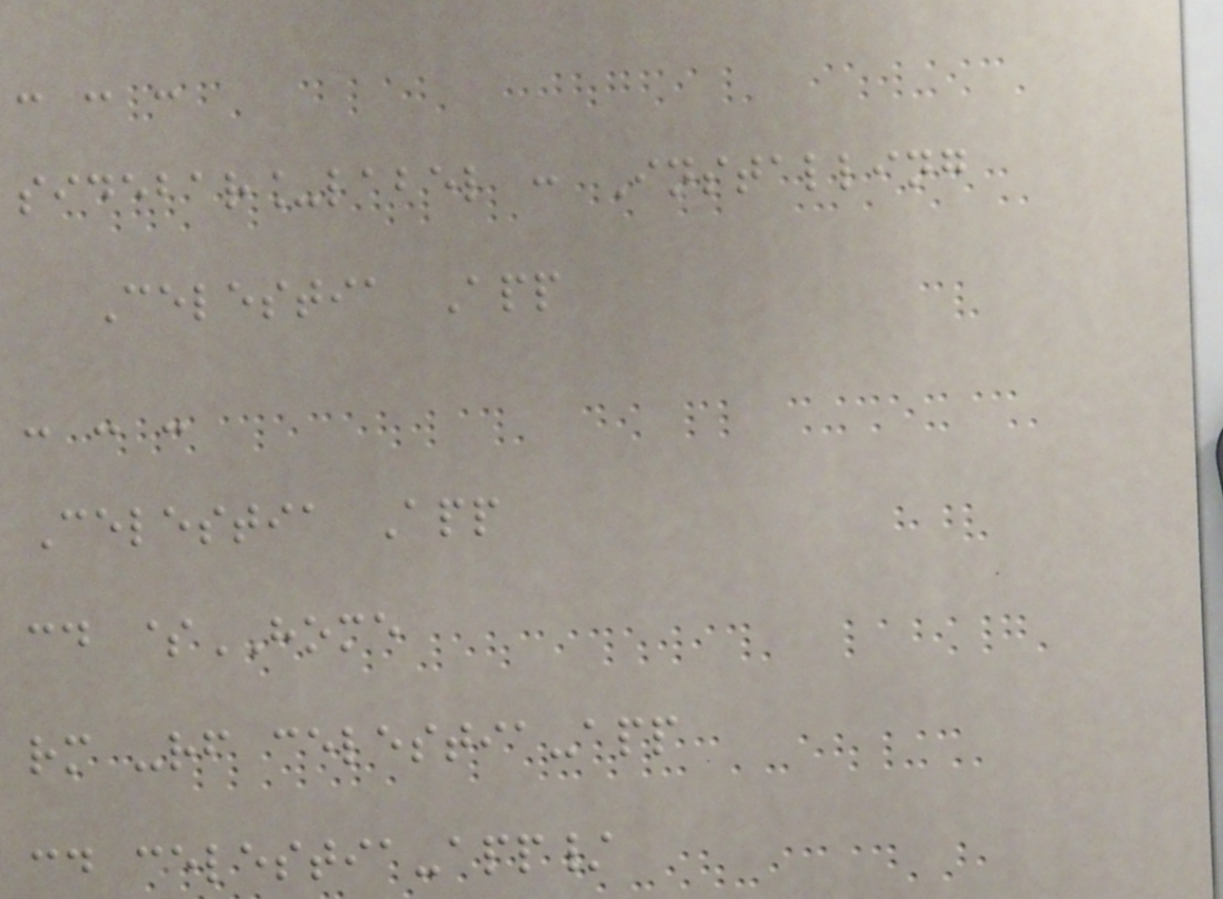- - -
sidebar_label : Installing
Celestia App
- - -
Celestia App
cd $HOME
rm -rf celestia-app
cd celestia-app/
